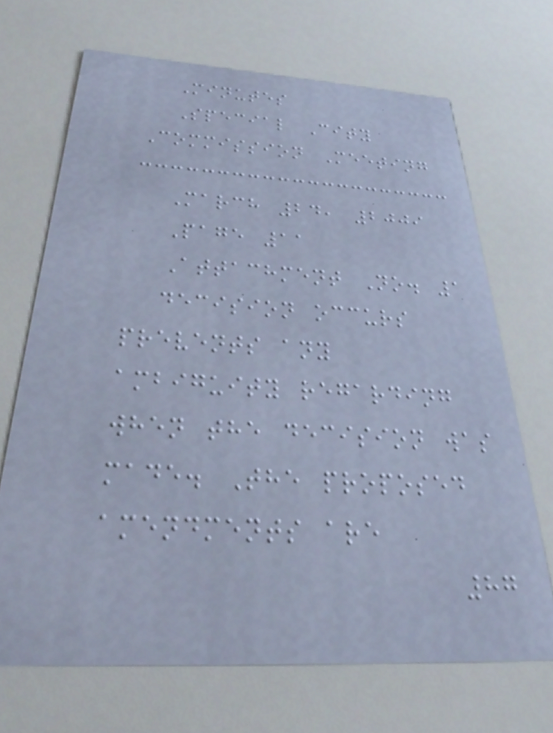Minutes
Special City
Commission Meeting
March 24, 2009
Page 11
Attachment No. 1
decision occurs
prevents any
ambiguity regarding
when the decision was
made. The proposed
amendments are
87
